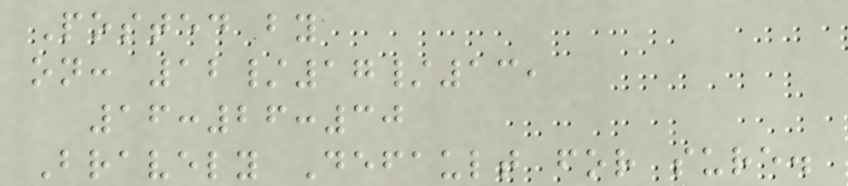Posted by
on: 12/17/13,
16:26:30
Bravely Default for sure.
